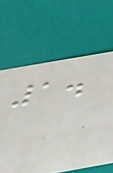1.
